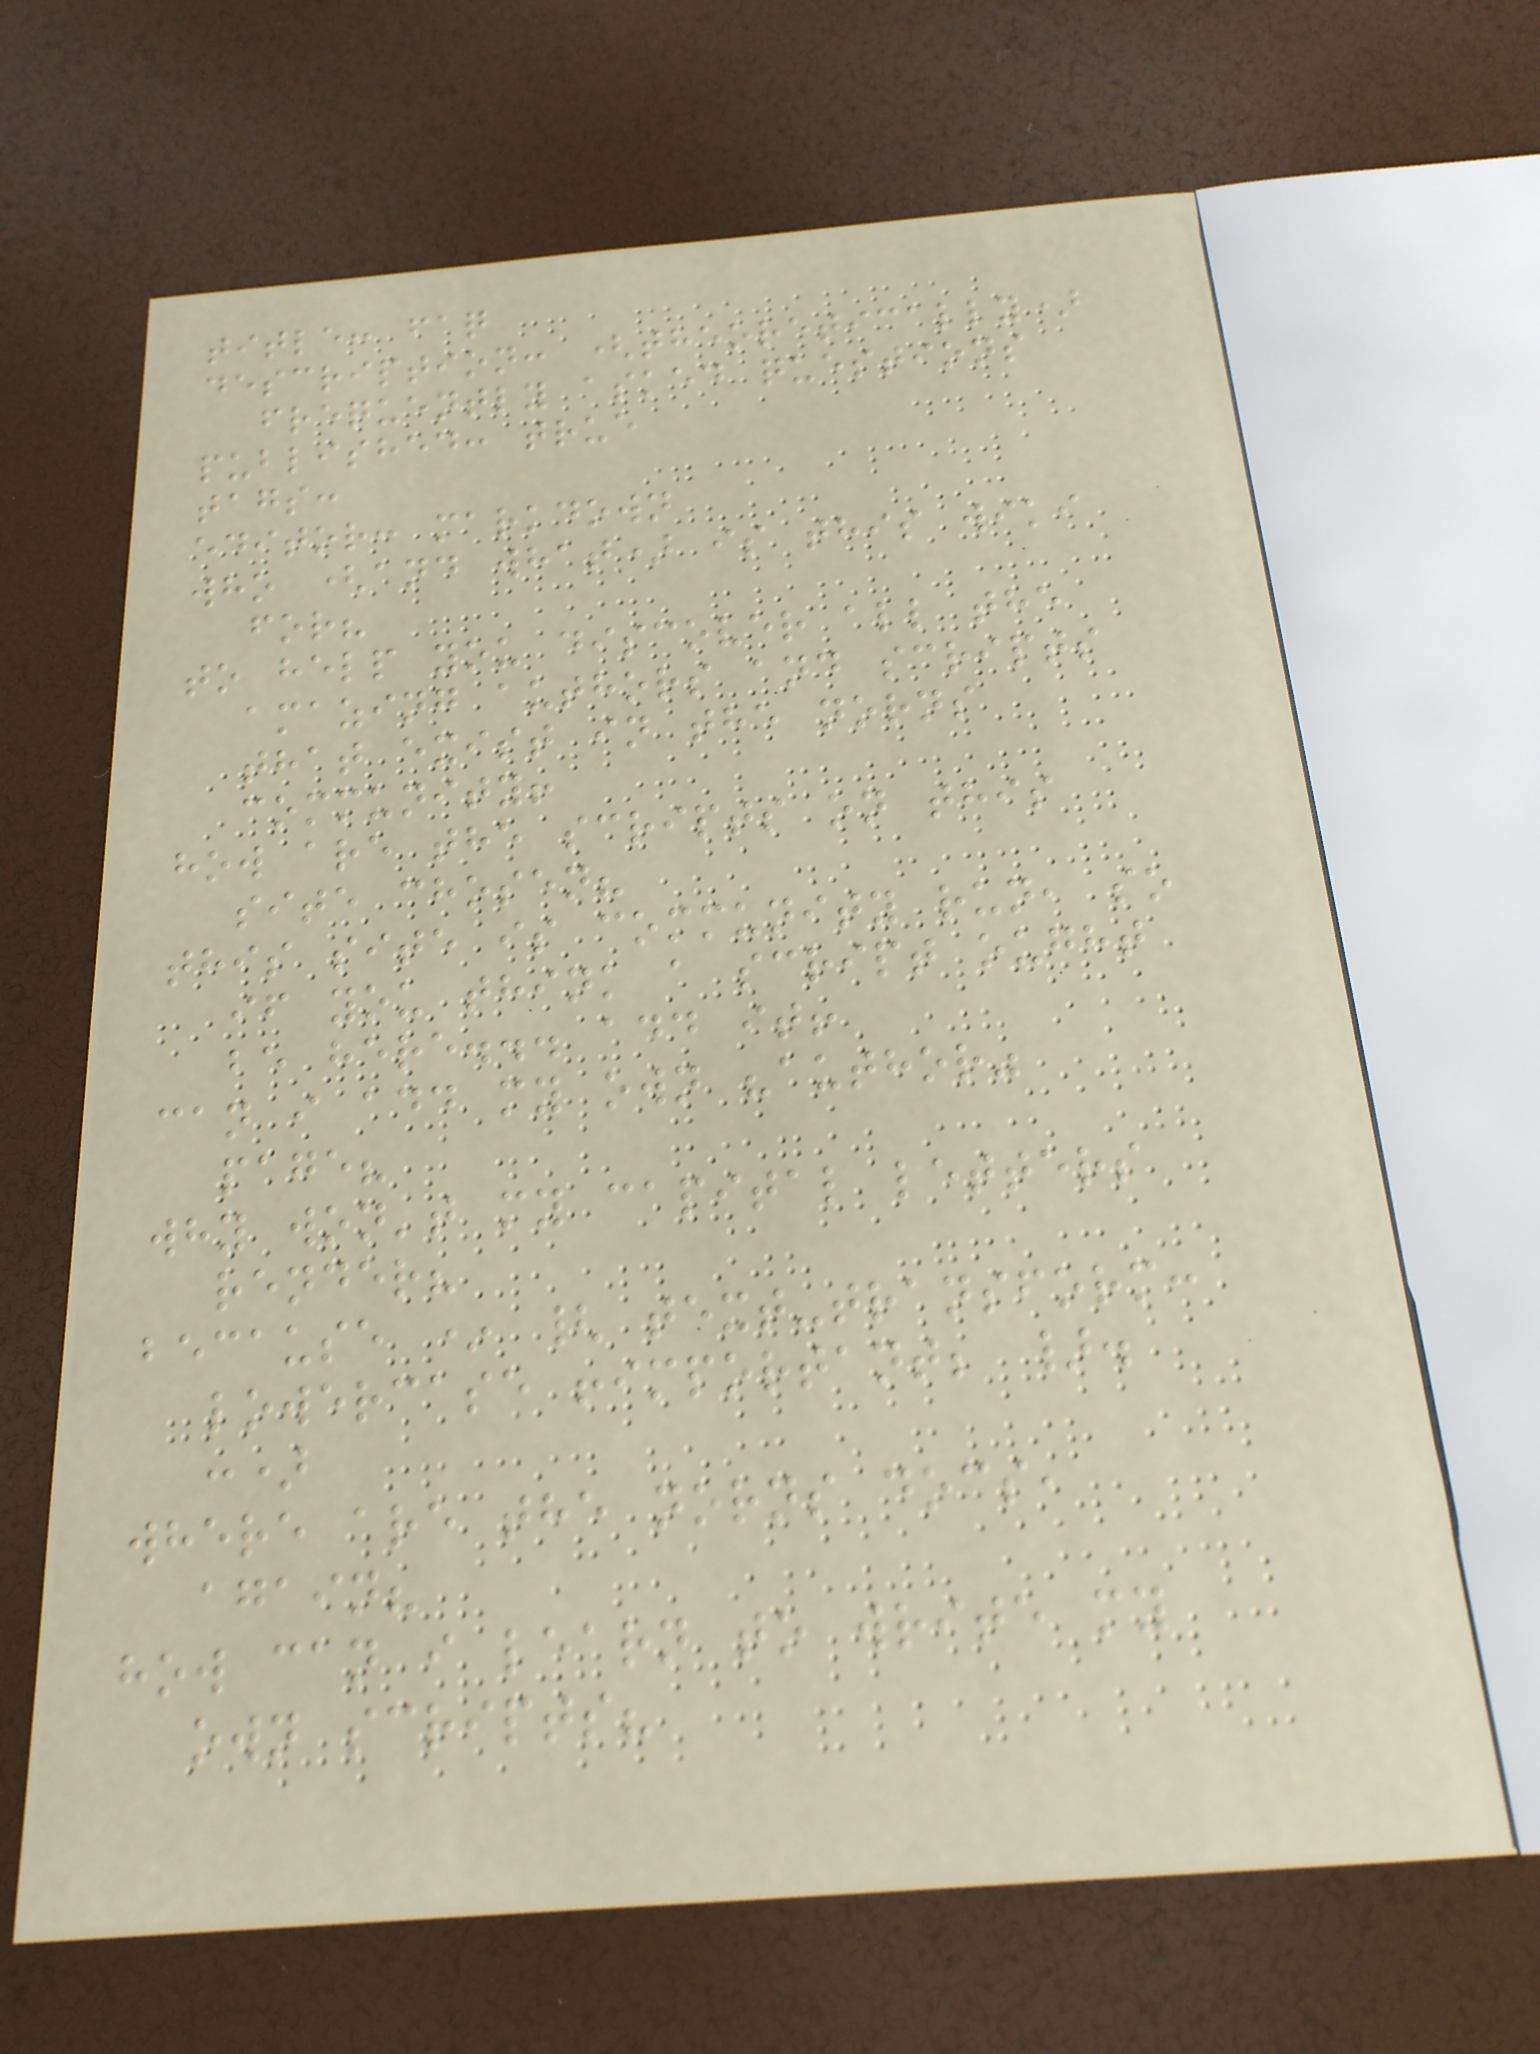title: faq
description: (theoretically)
frequently asked questions
published: true
tags:
editor: markdown
who (and what) is this wiki
for?
to help you discover all the
amazing authors and scripts
that exist in the norns
community!
how are the scripts on this
site chosen?
this site is community run, so
if you think a script ought
be here... add it!
can i add my own "author"
page?
why won't my capital letters
render?
because * { text-transform:
lowercase !important; }.
:)
where are the norns docs,
again?
how can i learn to write my
own scripts?
